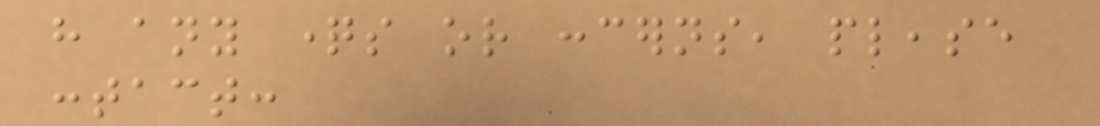have any questions or concerns, please
contact:
